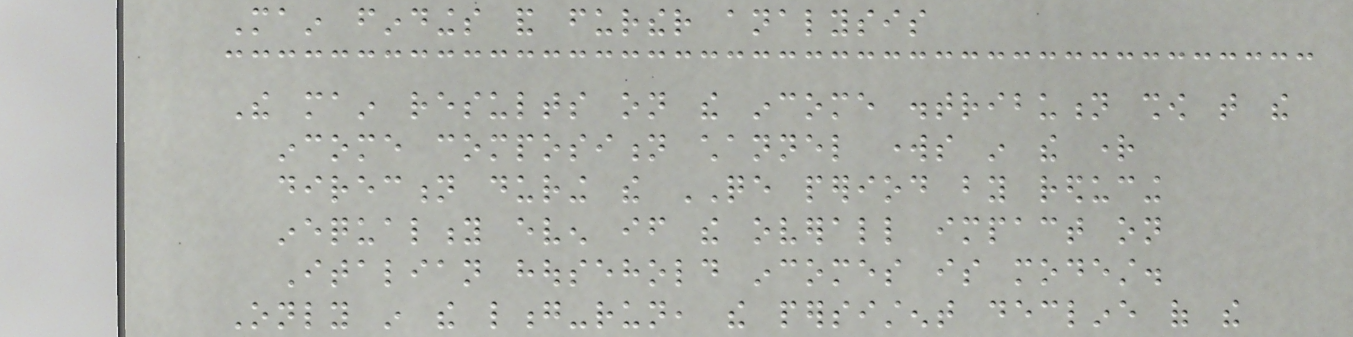Main findings and further analysis
The main results on the income distribution show that the
income composition channel works in the right
direction during the QE period by reducing
inequality even if the overall impact on
Italian household incomes is modest.
Only in the long-run, the persistent decline of the
